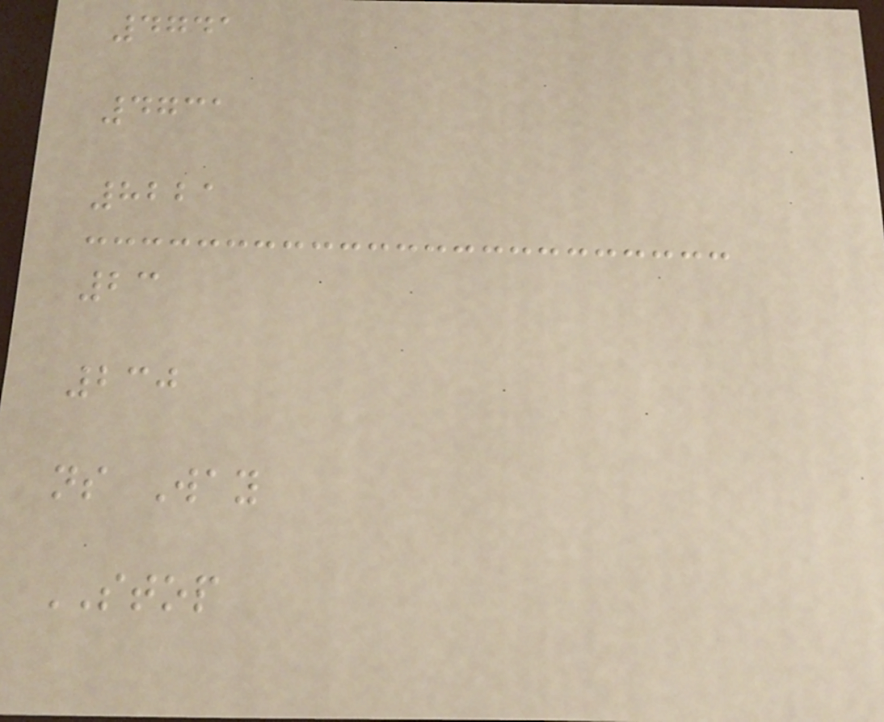4741
4731
8221
23
230
ns Way
STOP
